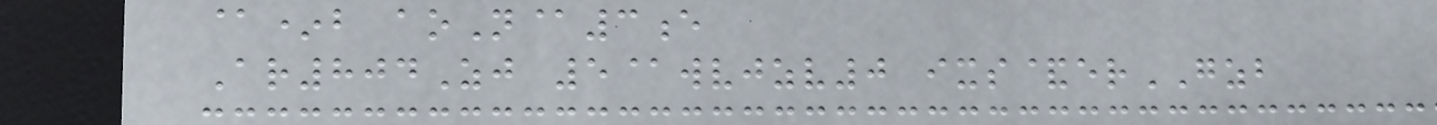@*b aoN@3e
Ar804Zj 5@wvjzv0 ixs&erGZB
